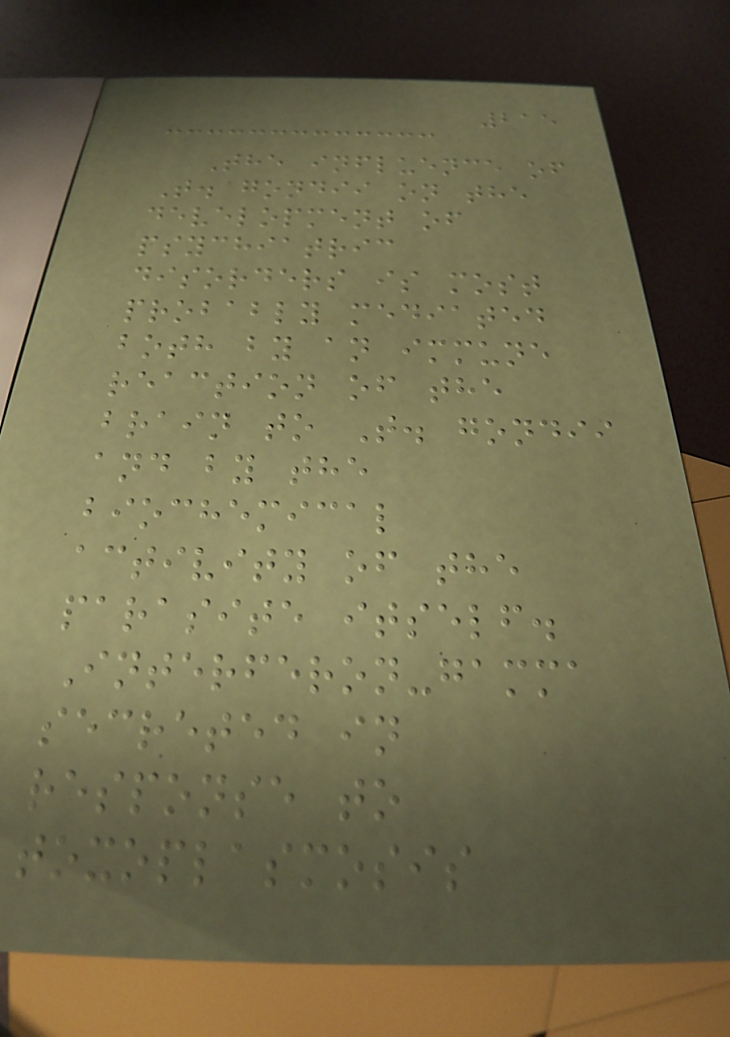215
The influence of
T. gondii on the
development of
psychiatric
disorders is most
probably mediated
both by an immune
reaction of the
brain to T. gondii
and by the
biochemical
activity of the
parasite itself.
Interferon-gamma
secreted in
response to
toxoplasmosis
